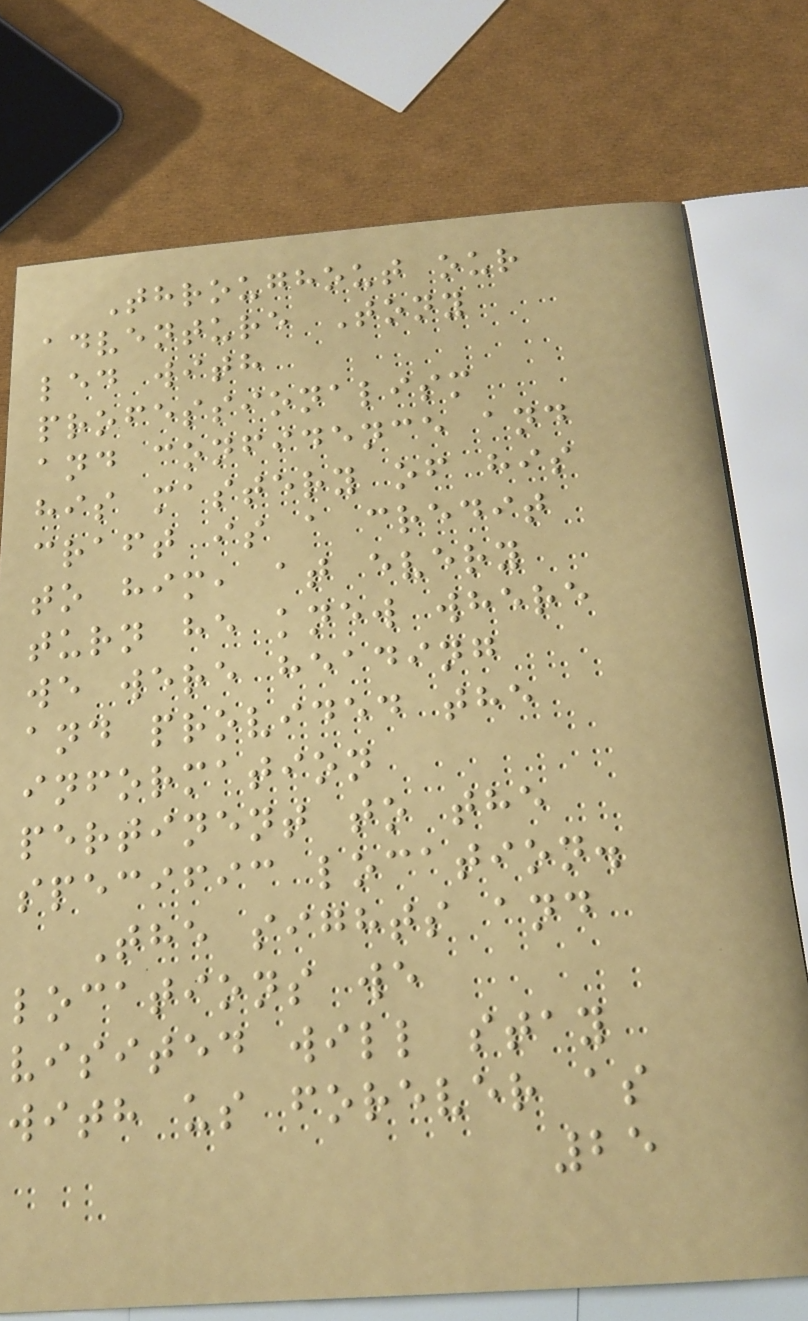Throughout our
adventure Tony
led with
professionalism
and confidence and
his mastery of his
craft is a credit
to him, at every
turn he knew where
we were heading
and provided the
information
pertinent to the
specific location.
The sights and
locations we
visited will stay
with us forever as
25
